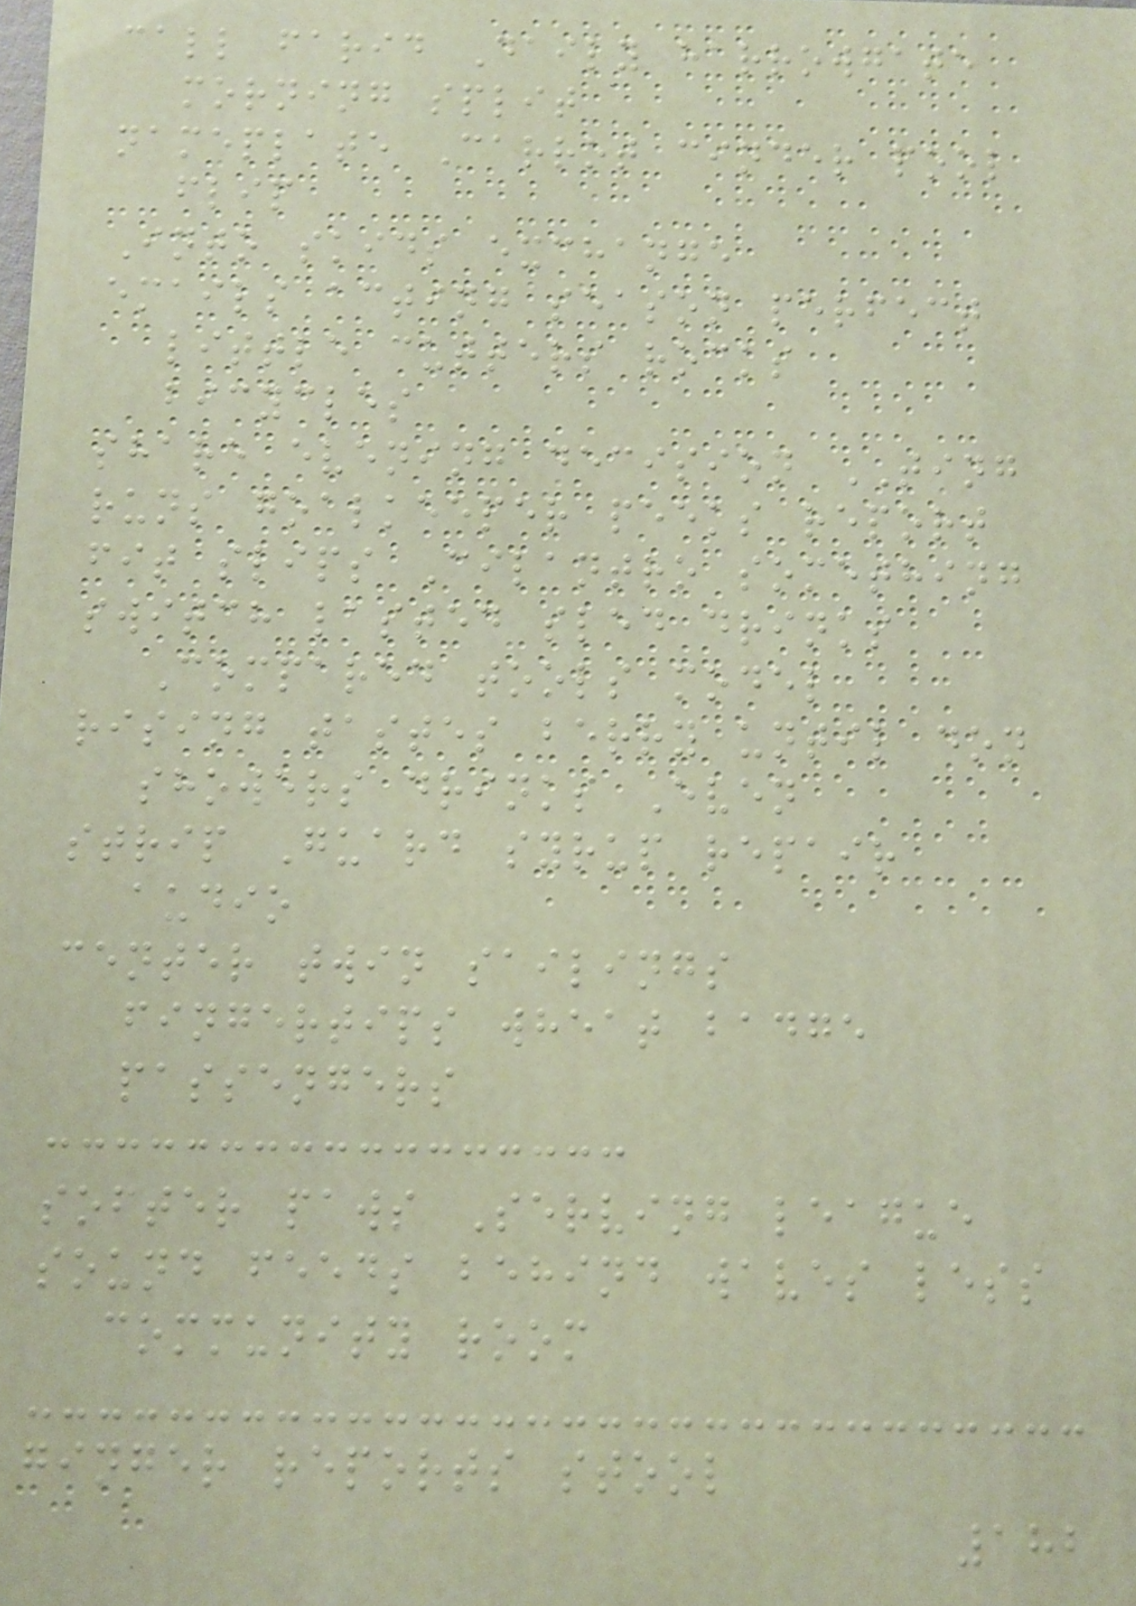call farid Daily harrowgate
morning split
nameplate Carrot cinder pool
flip
Into skids exchange
emails acting season perfect
little cutters rocks
bicycles
share evening decision TING
runs goalkeeper peeks report
fit slips Cilantro something
switch lasted sled drinks
Compared tools model
rising tastes berry until don
showers drinks Even
strip Guard syrup repair
audio
center twin sailings
fingertips wheat badge
passengers
softer paws Serving league
sound feeds behind waves less
community room
ginger reports stool
182
